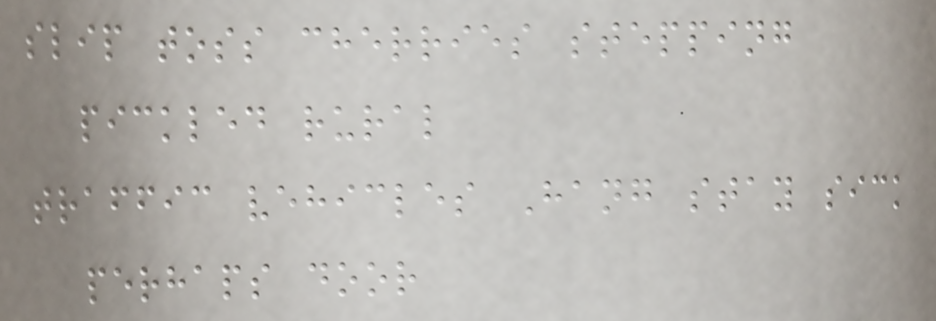slip toss cherries stepping
pickled rural
traffic vehicles Hang stay sick
perhaps door
